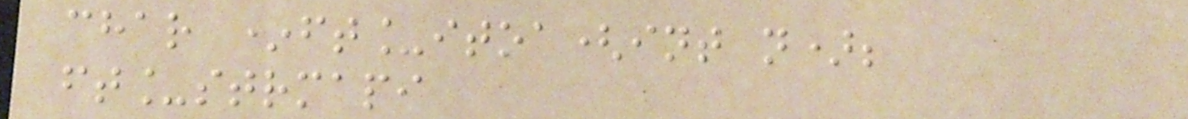char *ft_itoa(int n);
ft_strmapi
